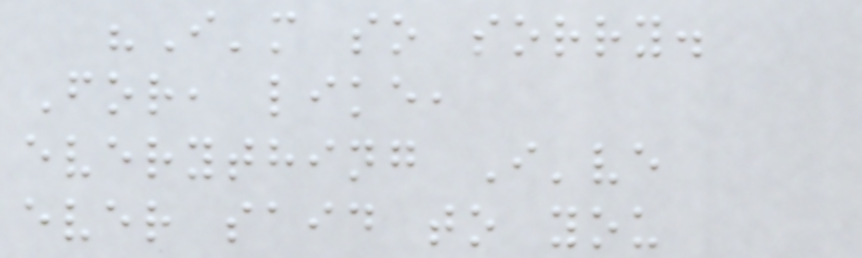"I'm so sorry.
For, like,
everything I've
ever said to you
